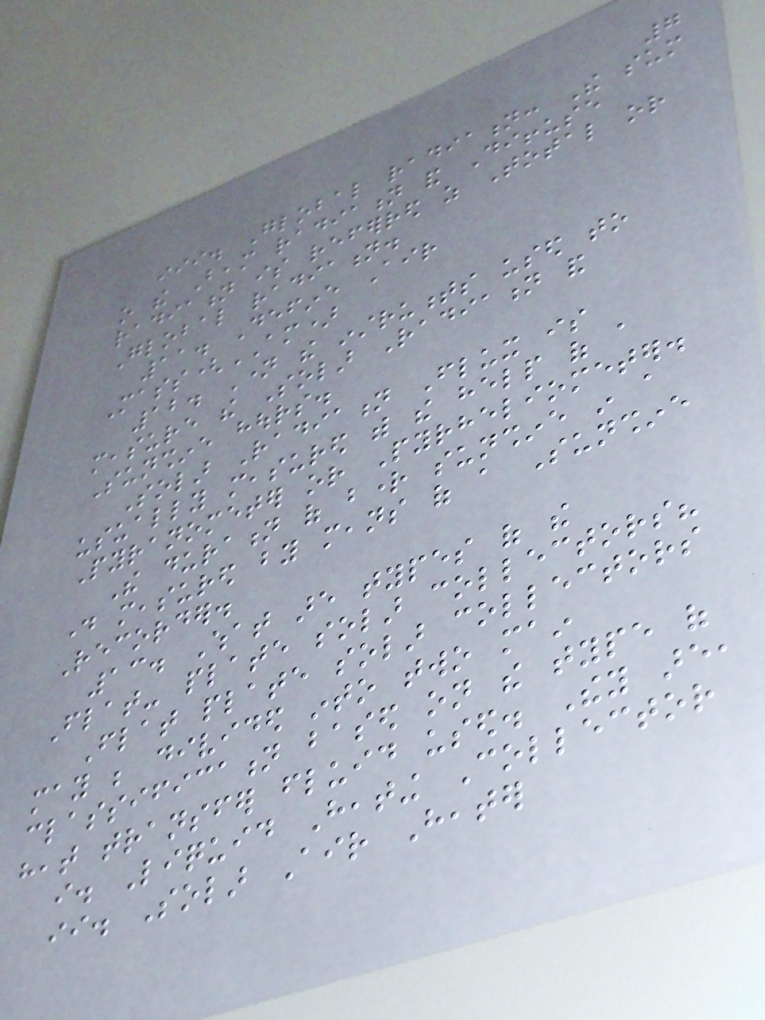7
iii. Global radiation: The sum
o the Beam radiation and Diffuse
radiation is referred as Total or
Global radiation.
11. Define Air
Mass(AM)
12. Name the instruments used to
measure the Solar Radiation and
Sunshine hours.
Solar Radiation Flux is
usually measured with the help of a
Pyranometer or Pyrheliometer.
The duration of bright sunshine in a
day measured by means of a Sunshine
Recorder.
13. What are types of the
Flat- plate solar collectors?
Flat plate solar collectors
may be divided into two main
classification based on the type of
heat transfer fluid used. They are,
i. Liquid Heating Collector
ii. Solar Air Heater
